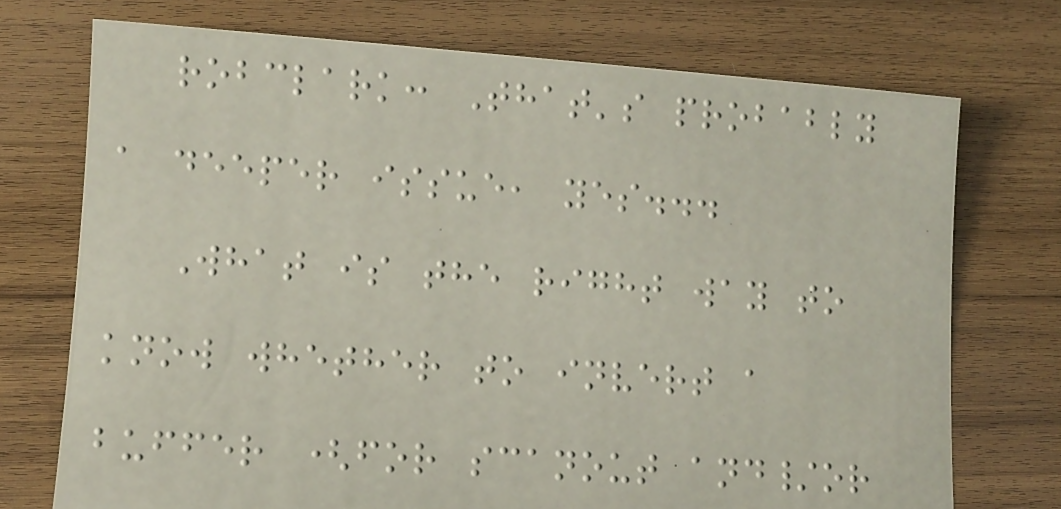robclark: That's probably
a deeper issue, yes...
What is the right way to
know whether to invert a
buffer (for scanout and/or
